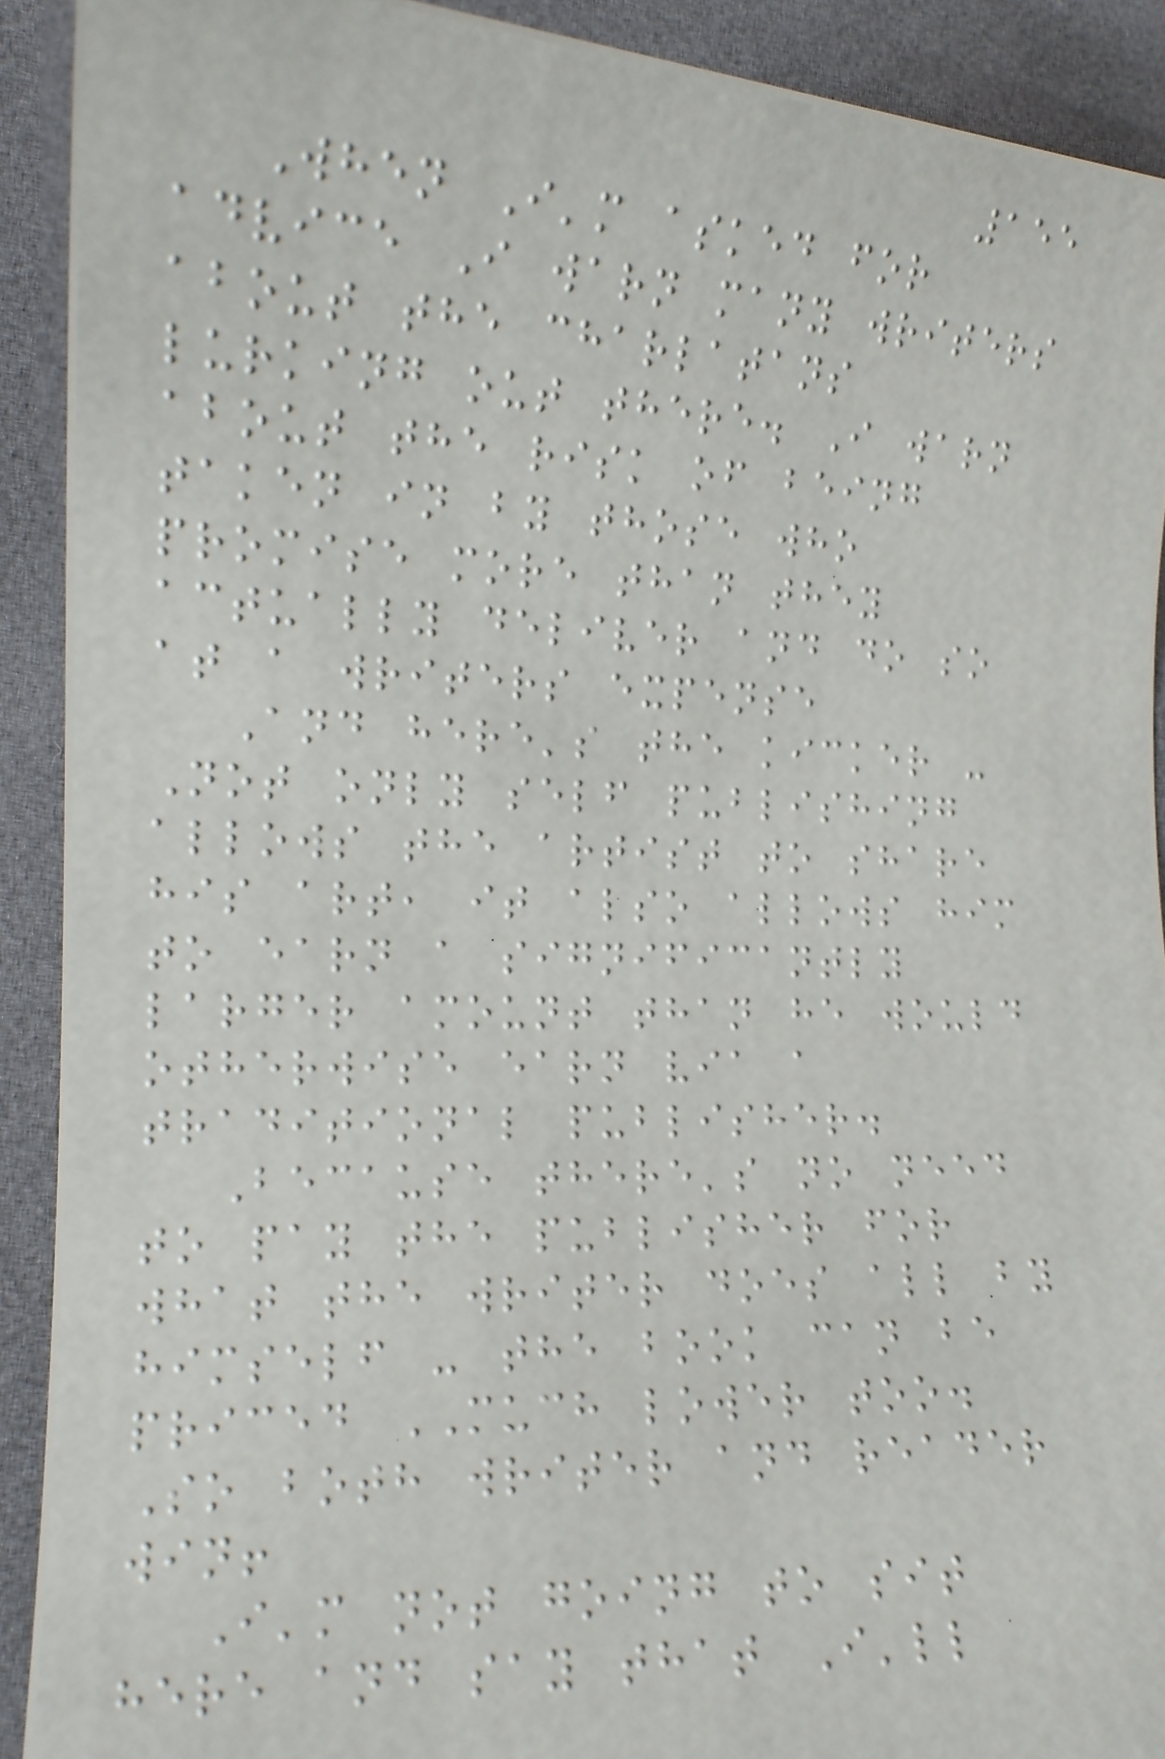155
When I'm asked for
advice I warn many writers
about the charlatans
lurking out there. I warn
about the risk of being
taken in by those who
promise more than they
actually deliver and do so
at a writers expense
And here's the kicker -
Not only self publishing
allows the artist to share
his art, it also allows him
to earn a significantly
larger amount than he would
otherwise earn via a
traditional publisher.
Because there's no need
to pay the publisher for
what the writer does all by
himself - the book can be
priced MUCH lower too.
So both writer and reader
win!
I'm not going to sit
here and say that I'll
